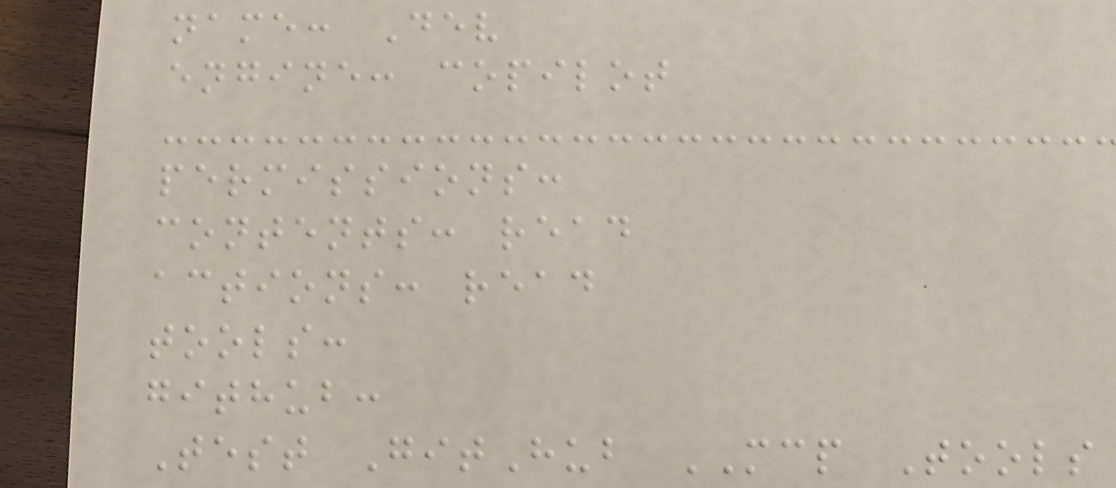name: Dev
engine: copilot
permissions:
contents: read
actions: read
tools:
github:
Test GitHub MCP Tools
